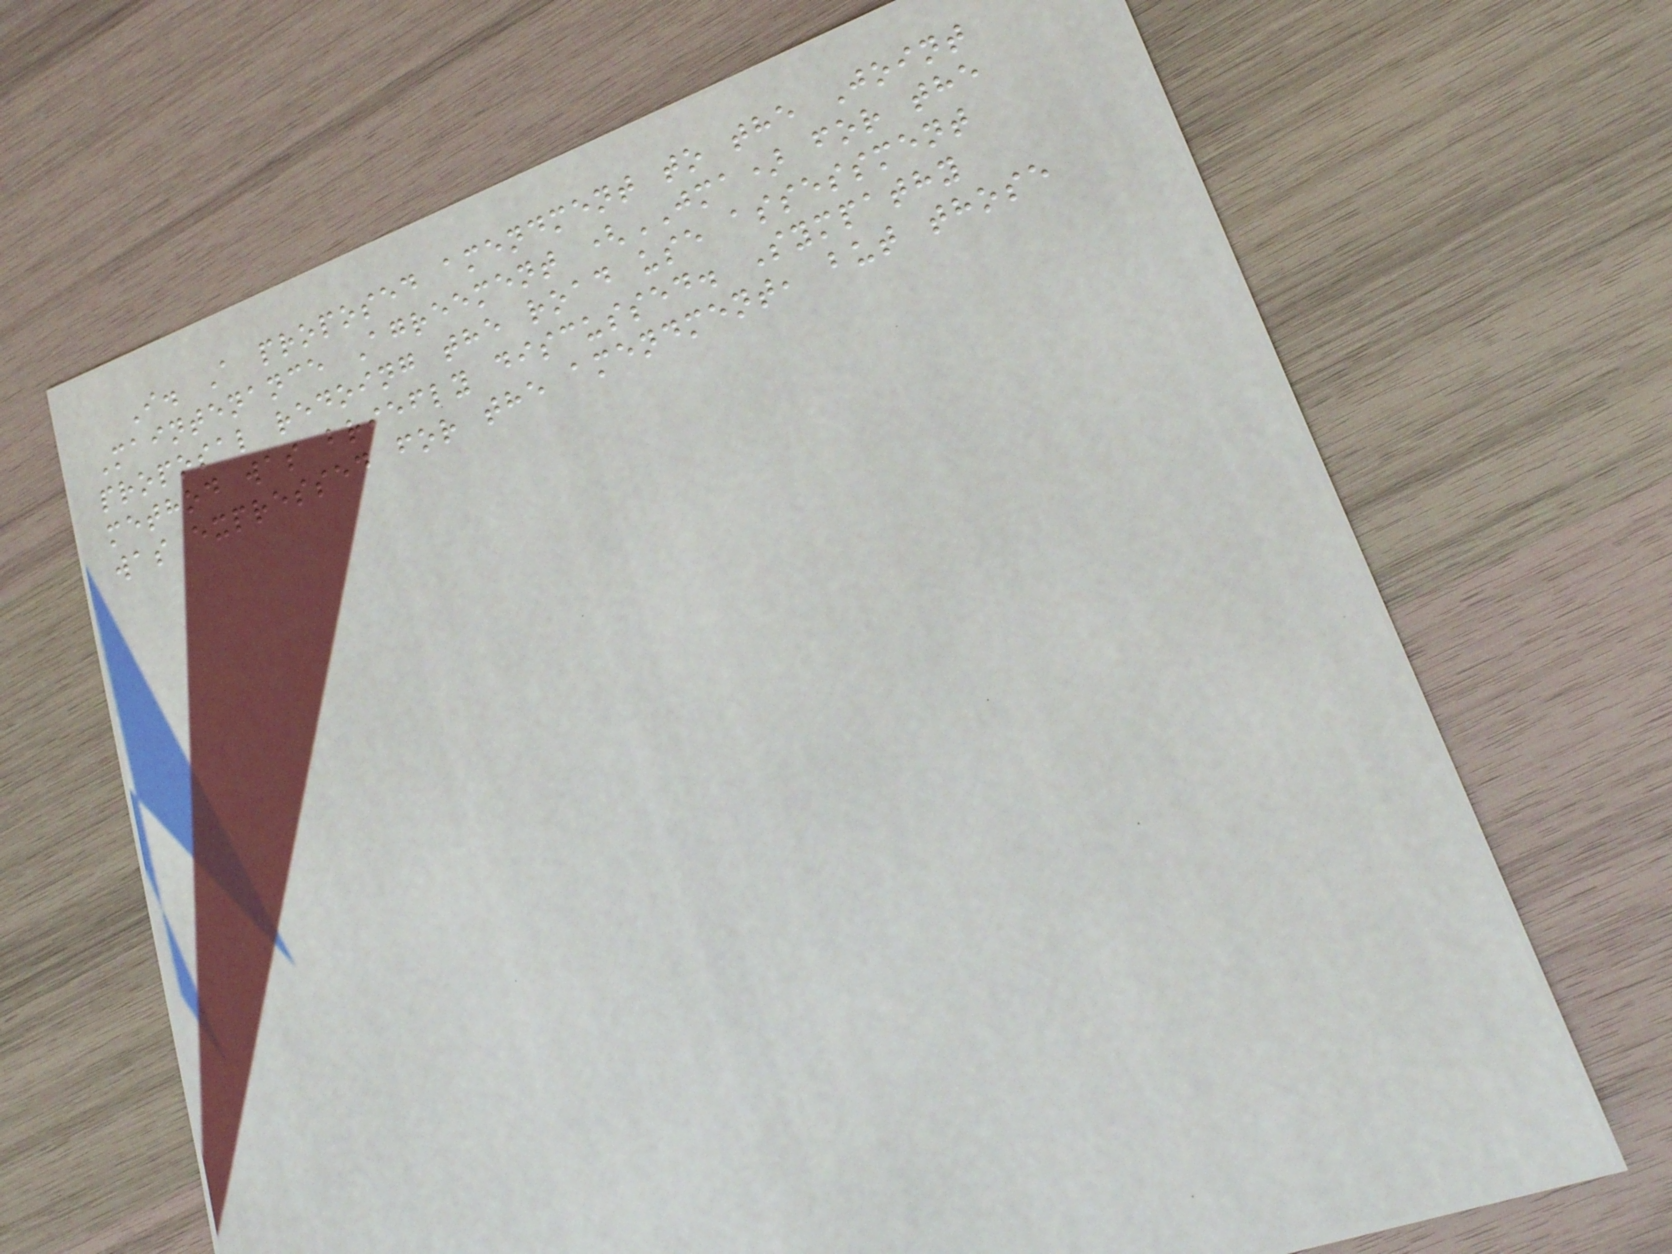I. A proposed amendment to the Joint
Maintenance Agreement (JMA) for the
proposal redoing the road use assessment
method was briefly discussed. Sympathy
was expressed for the amendment, but those
